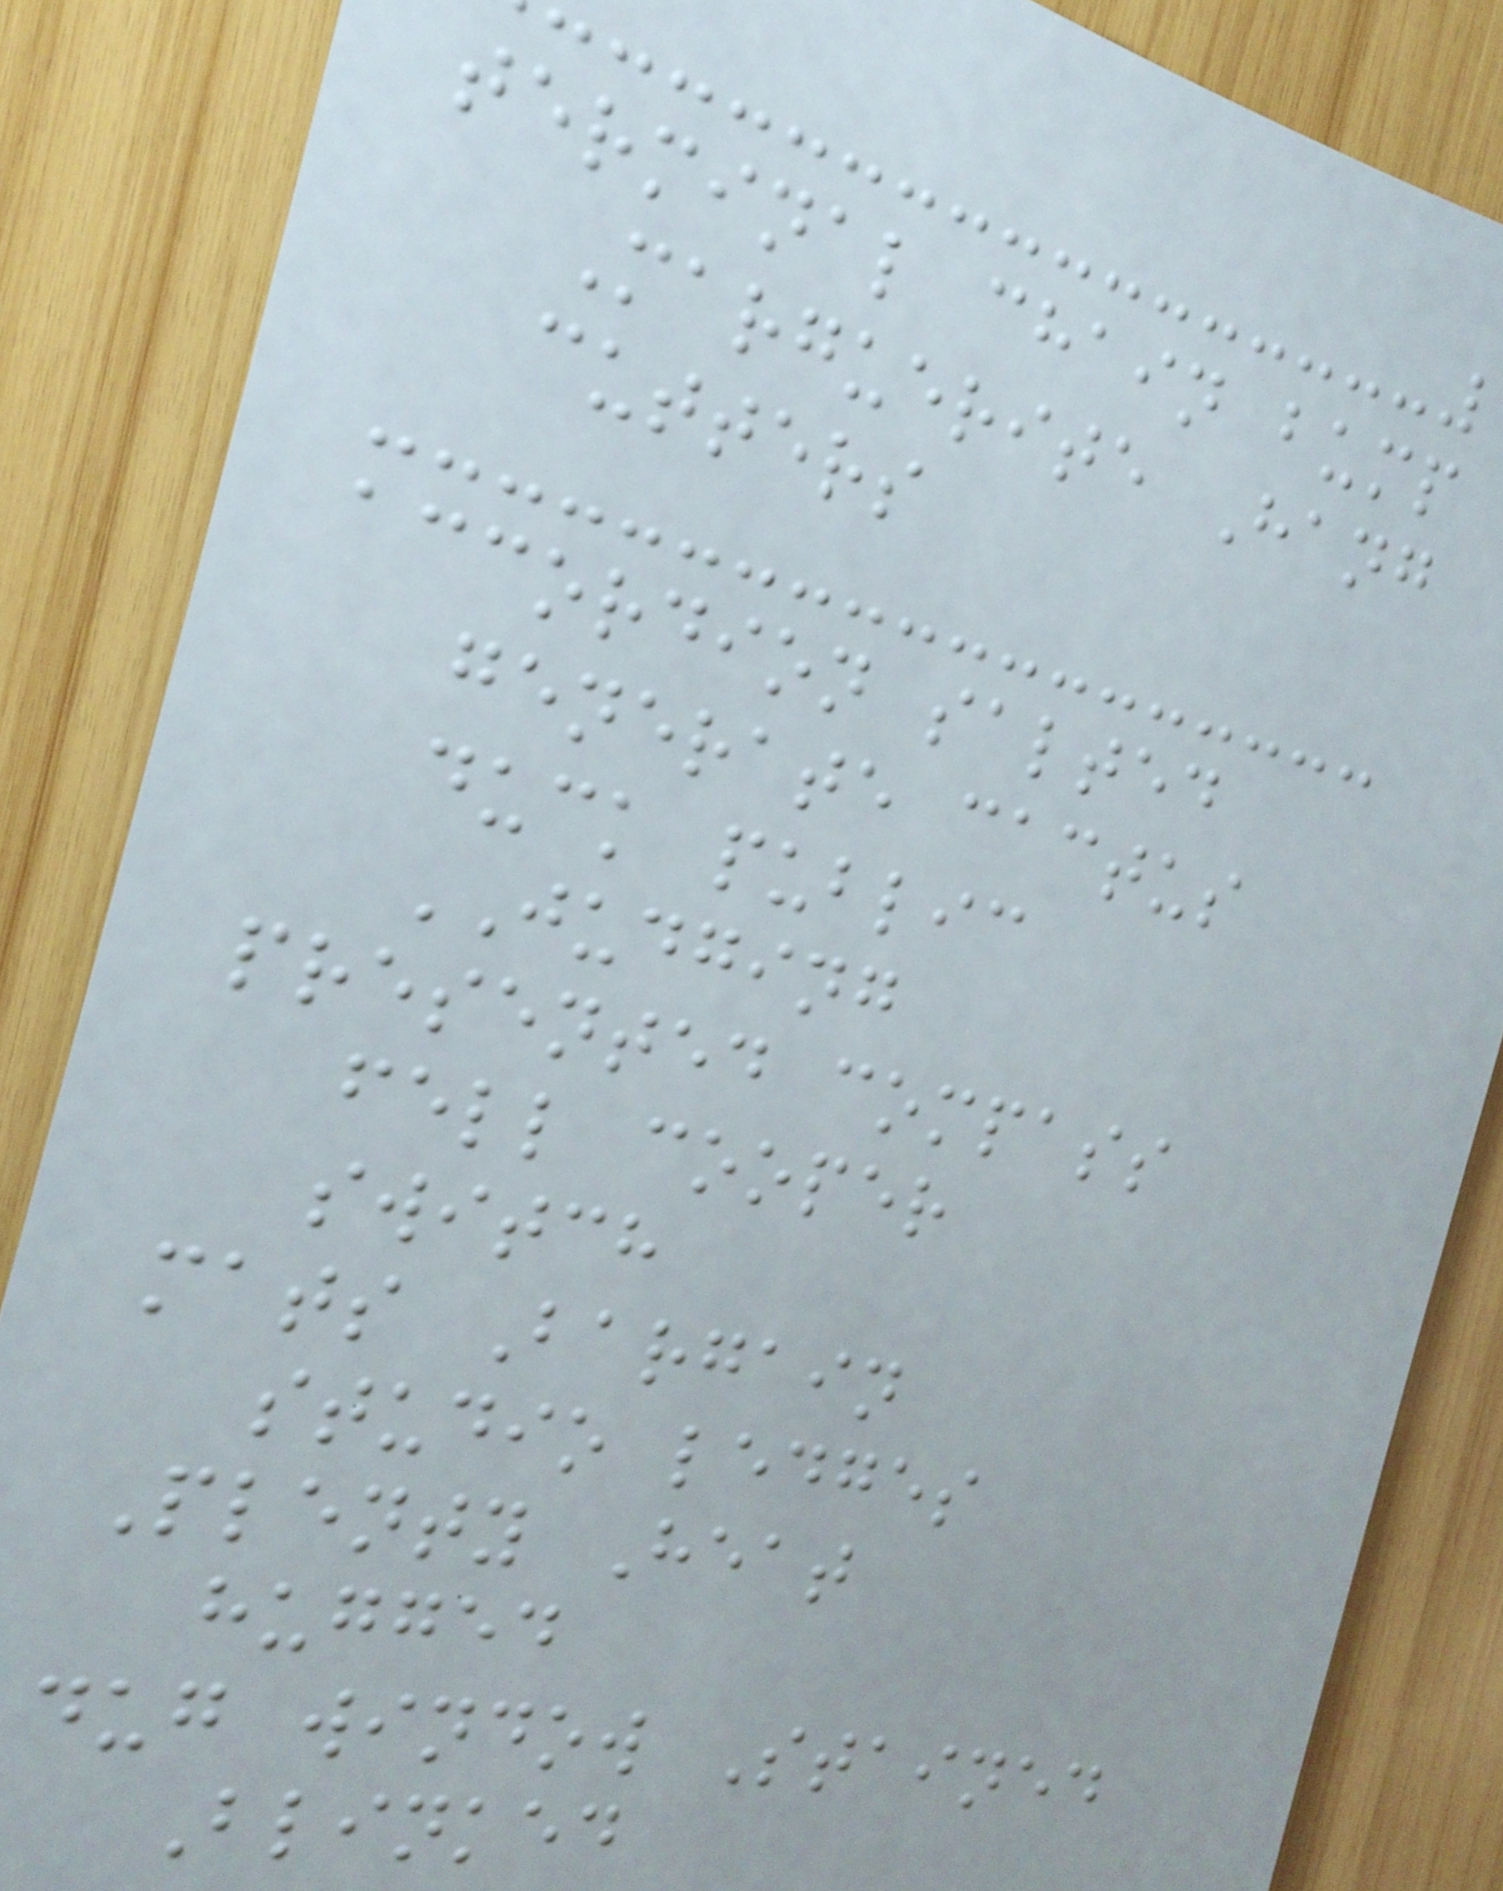terminal chain bump
Marguerite Hang
cutters
accordion salted
generate cactus
duck public
JUDGING
presented compass
fell cooper
switch
mats Bargain
studio ledges
Plenty Heat
hugged
dug window Stained
Blinked
